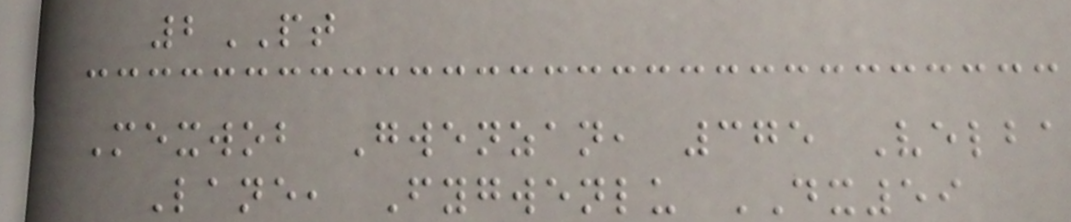2PT
Mexwob Gwenzan, 375 Velba
Lane, Fygwenlu DX59
